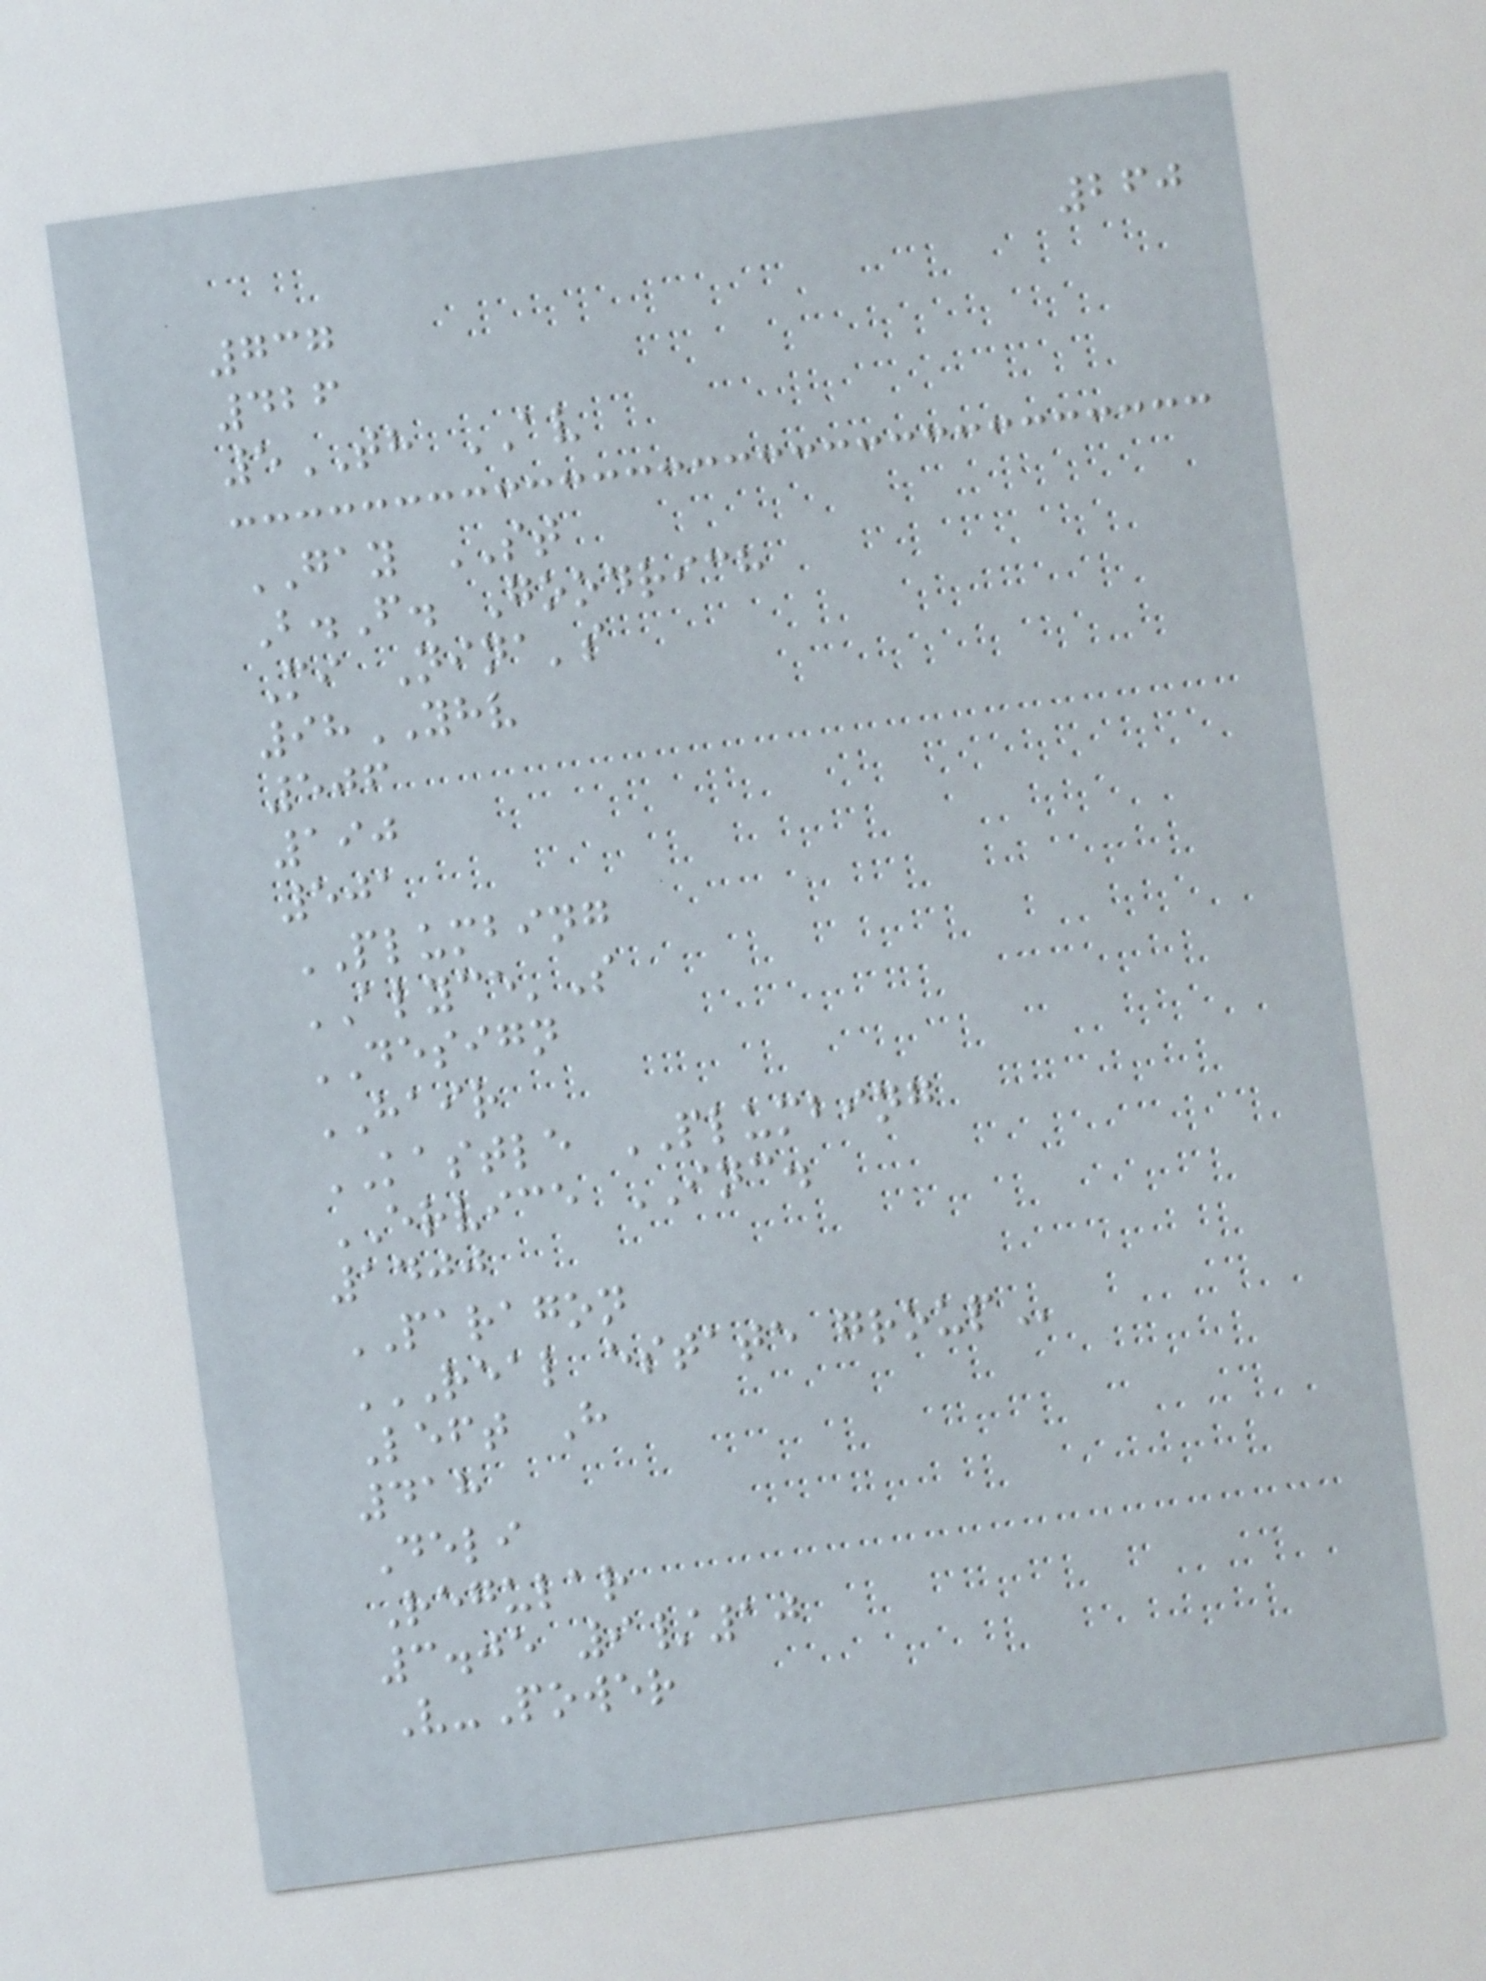260
737
426
5TH AV
GAY ST
B.F. Goodrich
Mi Nina's
98YHV
506
190
501
PLUMBING
ALYCE'S
DESIGN
HAIR
KASTLE PLUMBING
ERVICE INC.
1400
PARAGON
REAL ESTATE GROUP
Left H
418
Deli
Regular
3.05 9/10
V-Power
